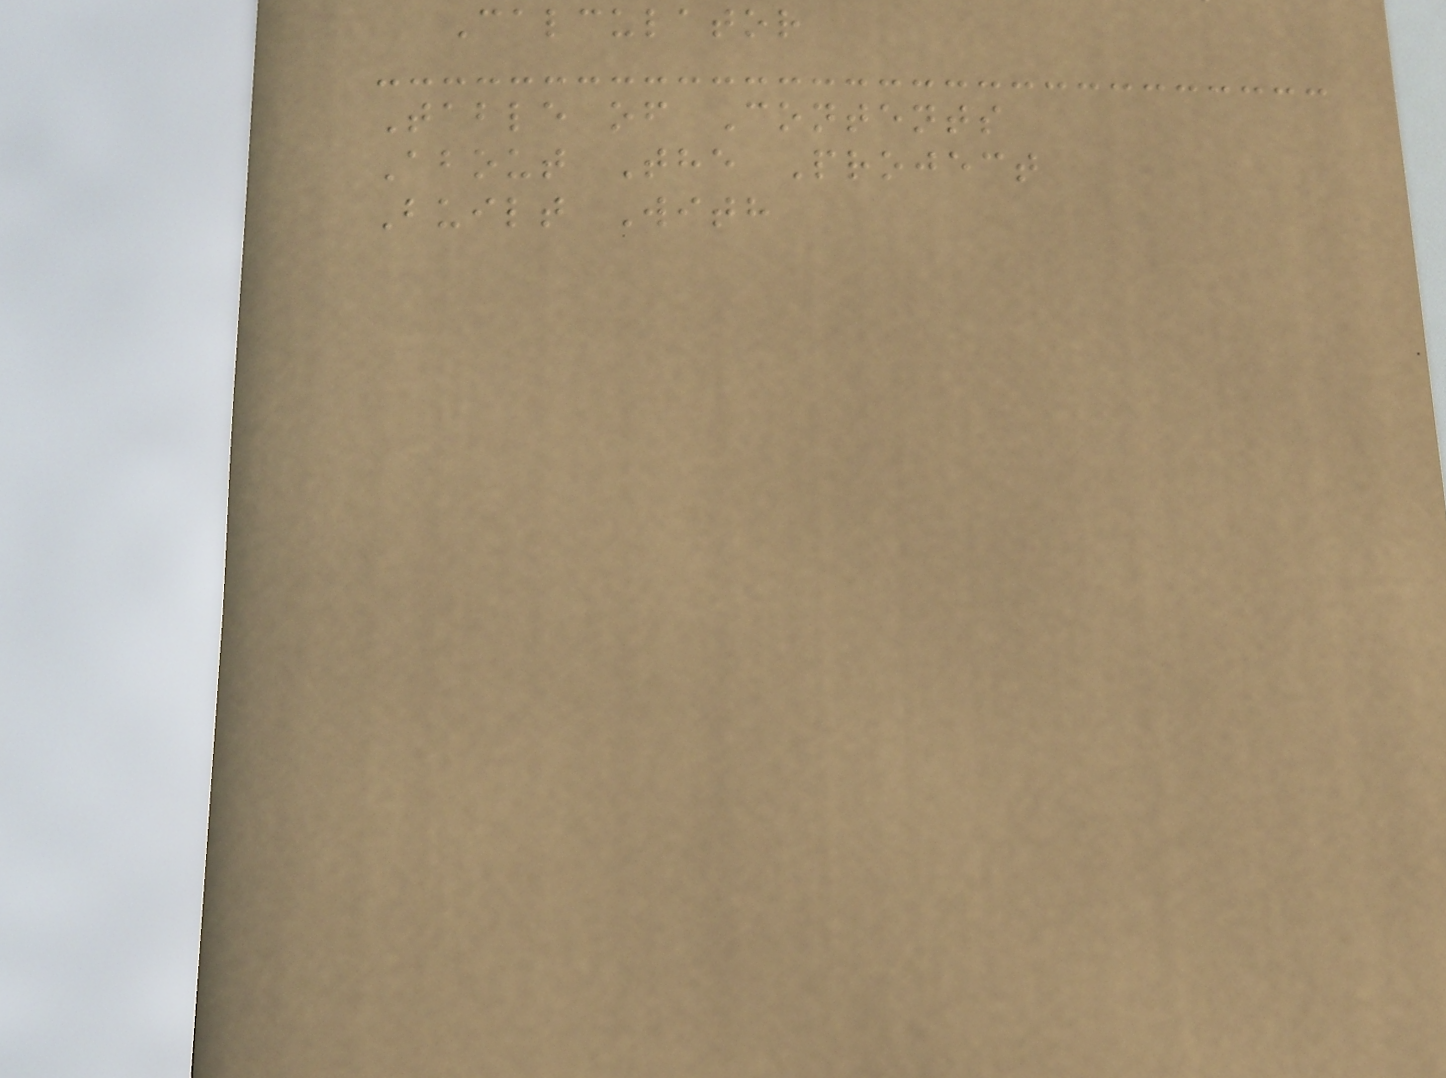Calculator
Table of Contents
About The Project
Built With
